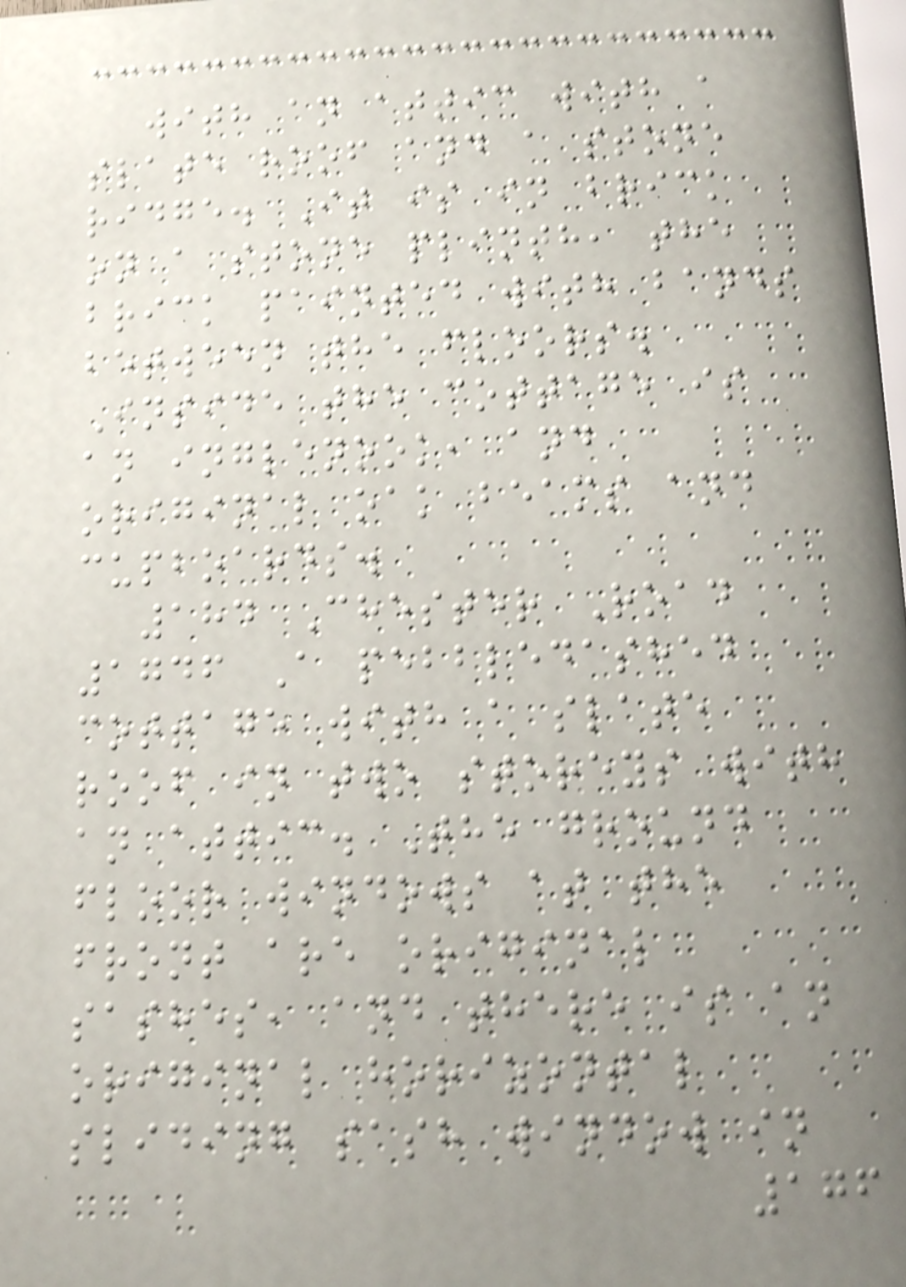with an attic with a
slate roof and a stone
ridge. It is in brick
on a stone plinth, the
brick painted with bands
between the floors.
Inside the cottage is
an inglenook, and
original oak beams and
cupboards.
184 Chester Road
1746 A pebbledashed
cottage with a slate
roof in two storeys with
an attic. The ground
floor windows at the
front are original
sashes, and there is an
original horizontal
sliding sash window in
176
